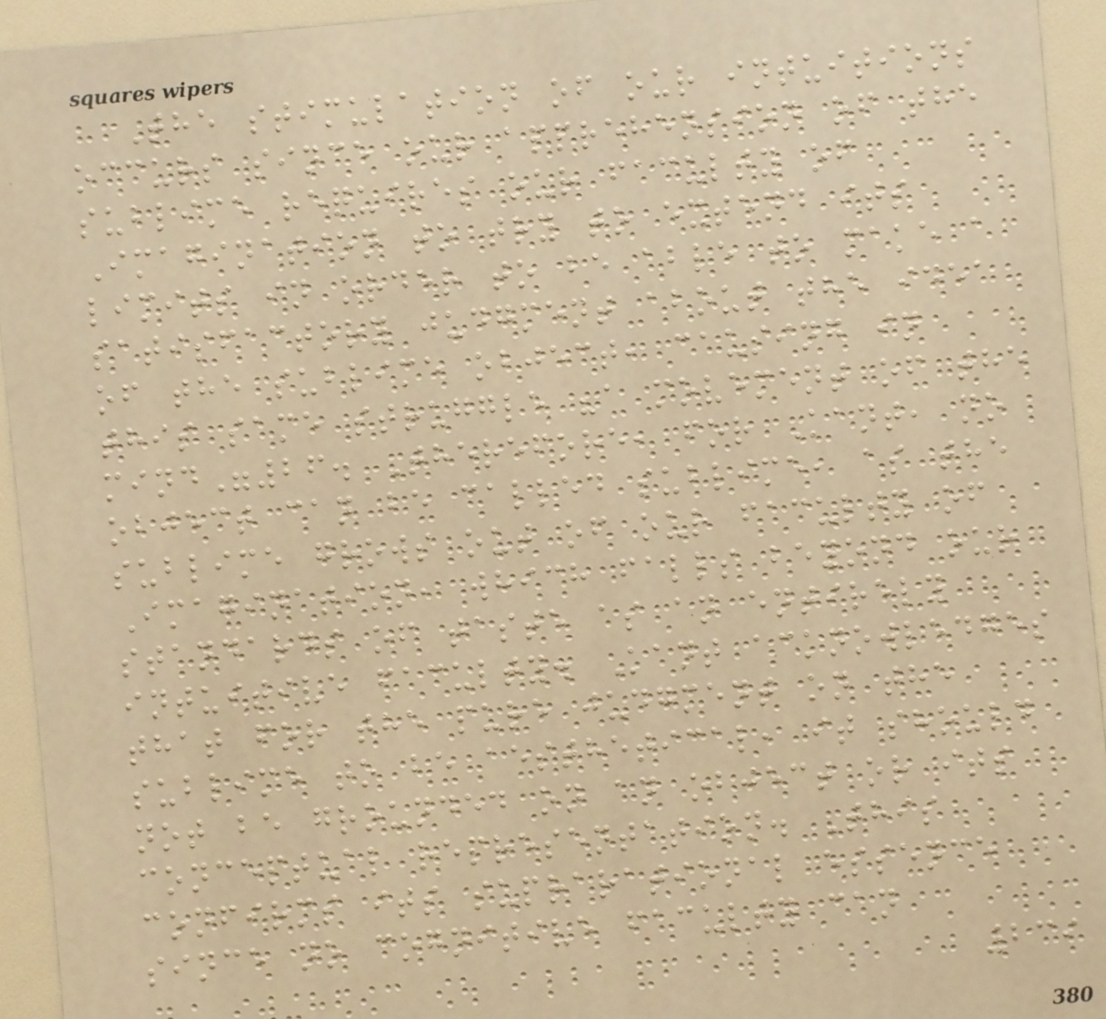The stimulation of our intuitions
occurs since our apprehension of the
sublime requires our faculty of
Imagination to try to extend its
limits in order to be able to make a
satisfactory judgment about the idea
of the sublime object, causing in
this same struggle "a movement of the
mind"26. Therefore, for Kant, no
object can be called sublime, as the
sublime grows out of our faculty of
Imagination, which falls beyond our
standards of taste as an entirely
intuitive faculty. Kant acknowledges
that for the pure judgment on the
sublime to be aesthetical, it should
not be grounded on an object or its
conceptual representation. This
confirms its suprarational essence
since no cognitive faculty can
239
